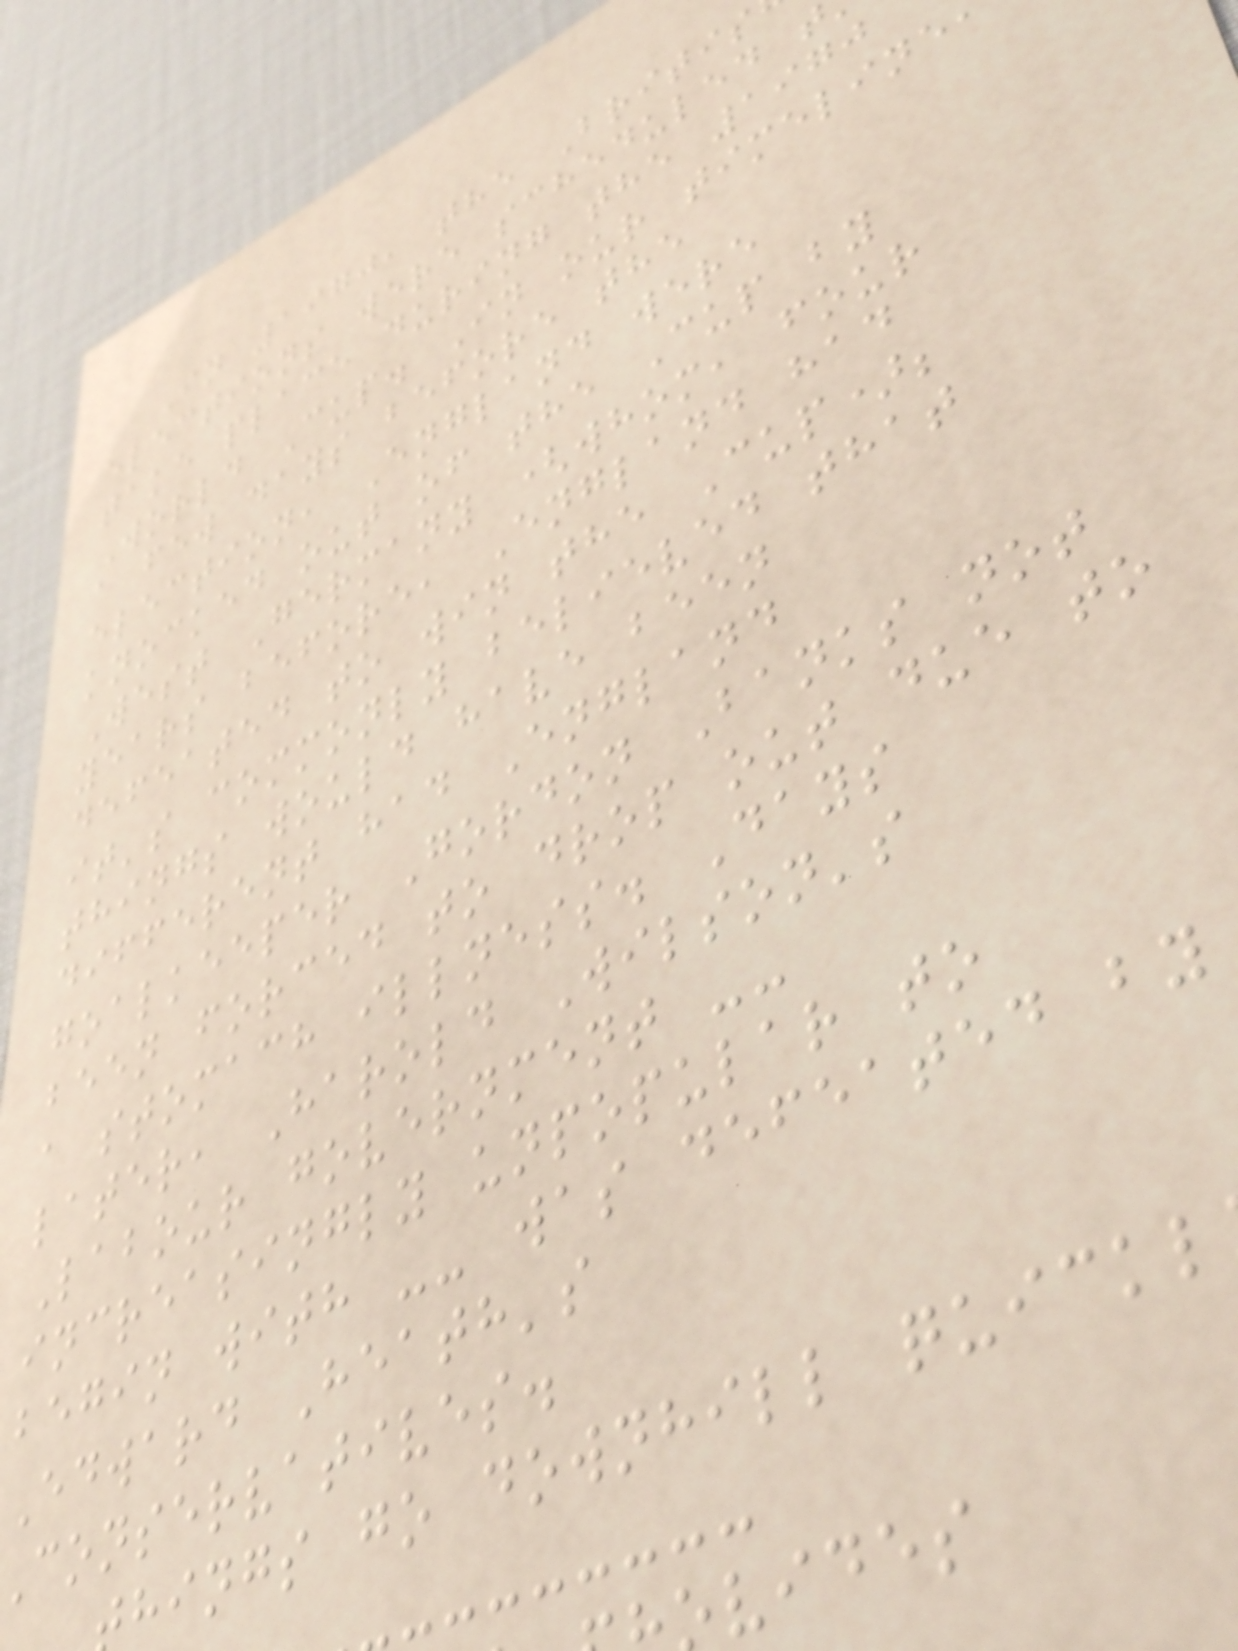In 1970, the Britis
elections were scheduled t
take place during the 1970
World Cup. In our timeline
a few days before the
election, England were
knocked out of the Cup by
West Germany (whom, four
years before, England had
defeated to win the Cup);
it's commonly believed that
things would have been
different had England
goalkeeper Gordon Banks not
been forced to drop out due to
a stomach illness. Days
later, Harold Wilson's
Labour government --
increasingly unpopular to
begin with -- was defeated by
Edward Heath's
conservatives.
hings go downhill quickl
